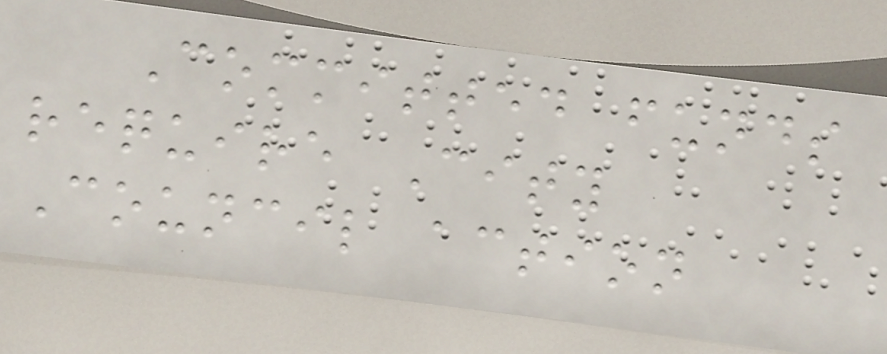Committed funds
require City
Council action
